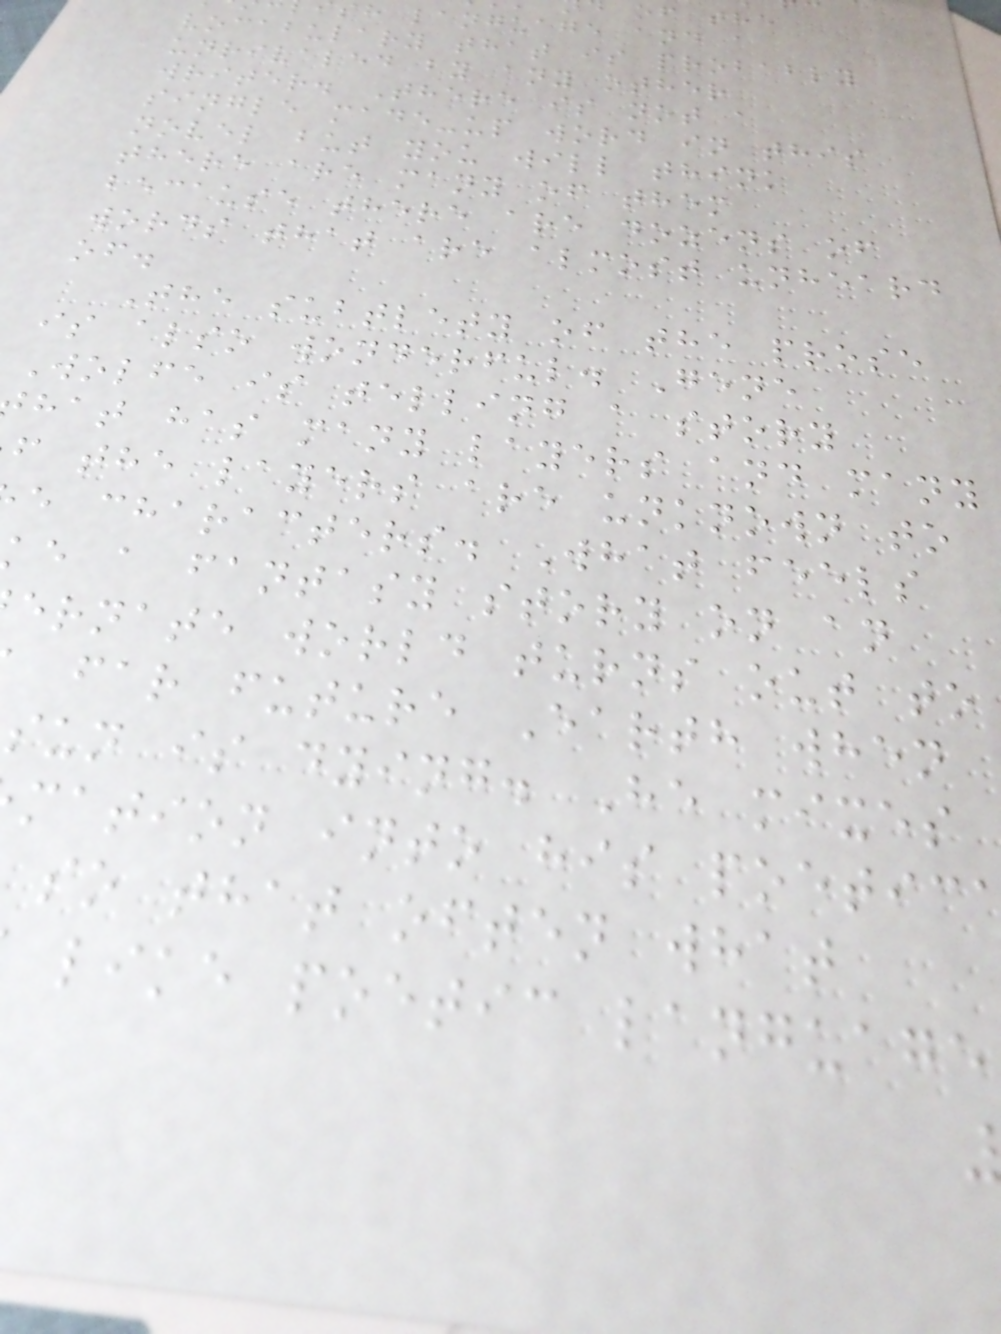of the
sh language and a
vocabulary that is probably
unrivaled by any other
writer. There is not a
single made-up word in this
novel but you will think
there are many of them
because there are dozens of
words that are almost unheard
of.
The subtlety of the prose
is also wonderful. Gene
Wolfe is telling a story
hat has many layers and many
f the layers are unknown to
e characters. What feels
e a fantasy story on an
ernate world turns out to
far future Earth when
sun is dying. He mixes
mation into his poetic
so that often what
like poetic language
